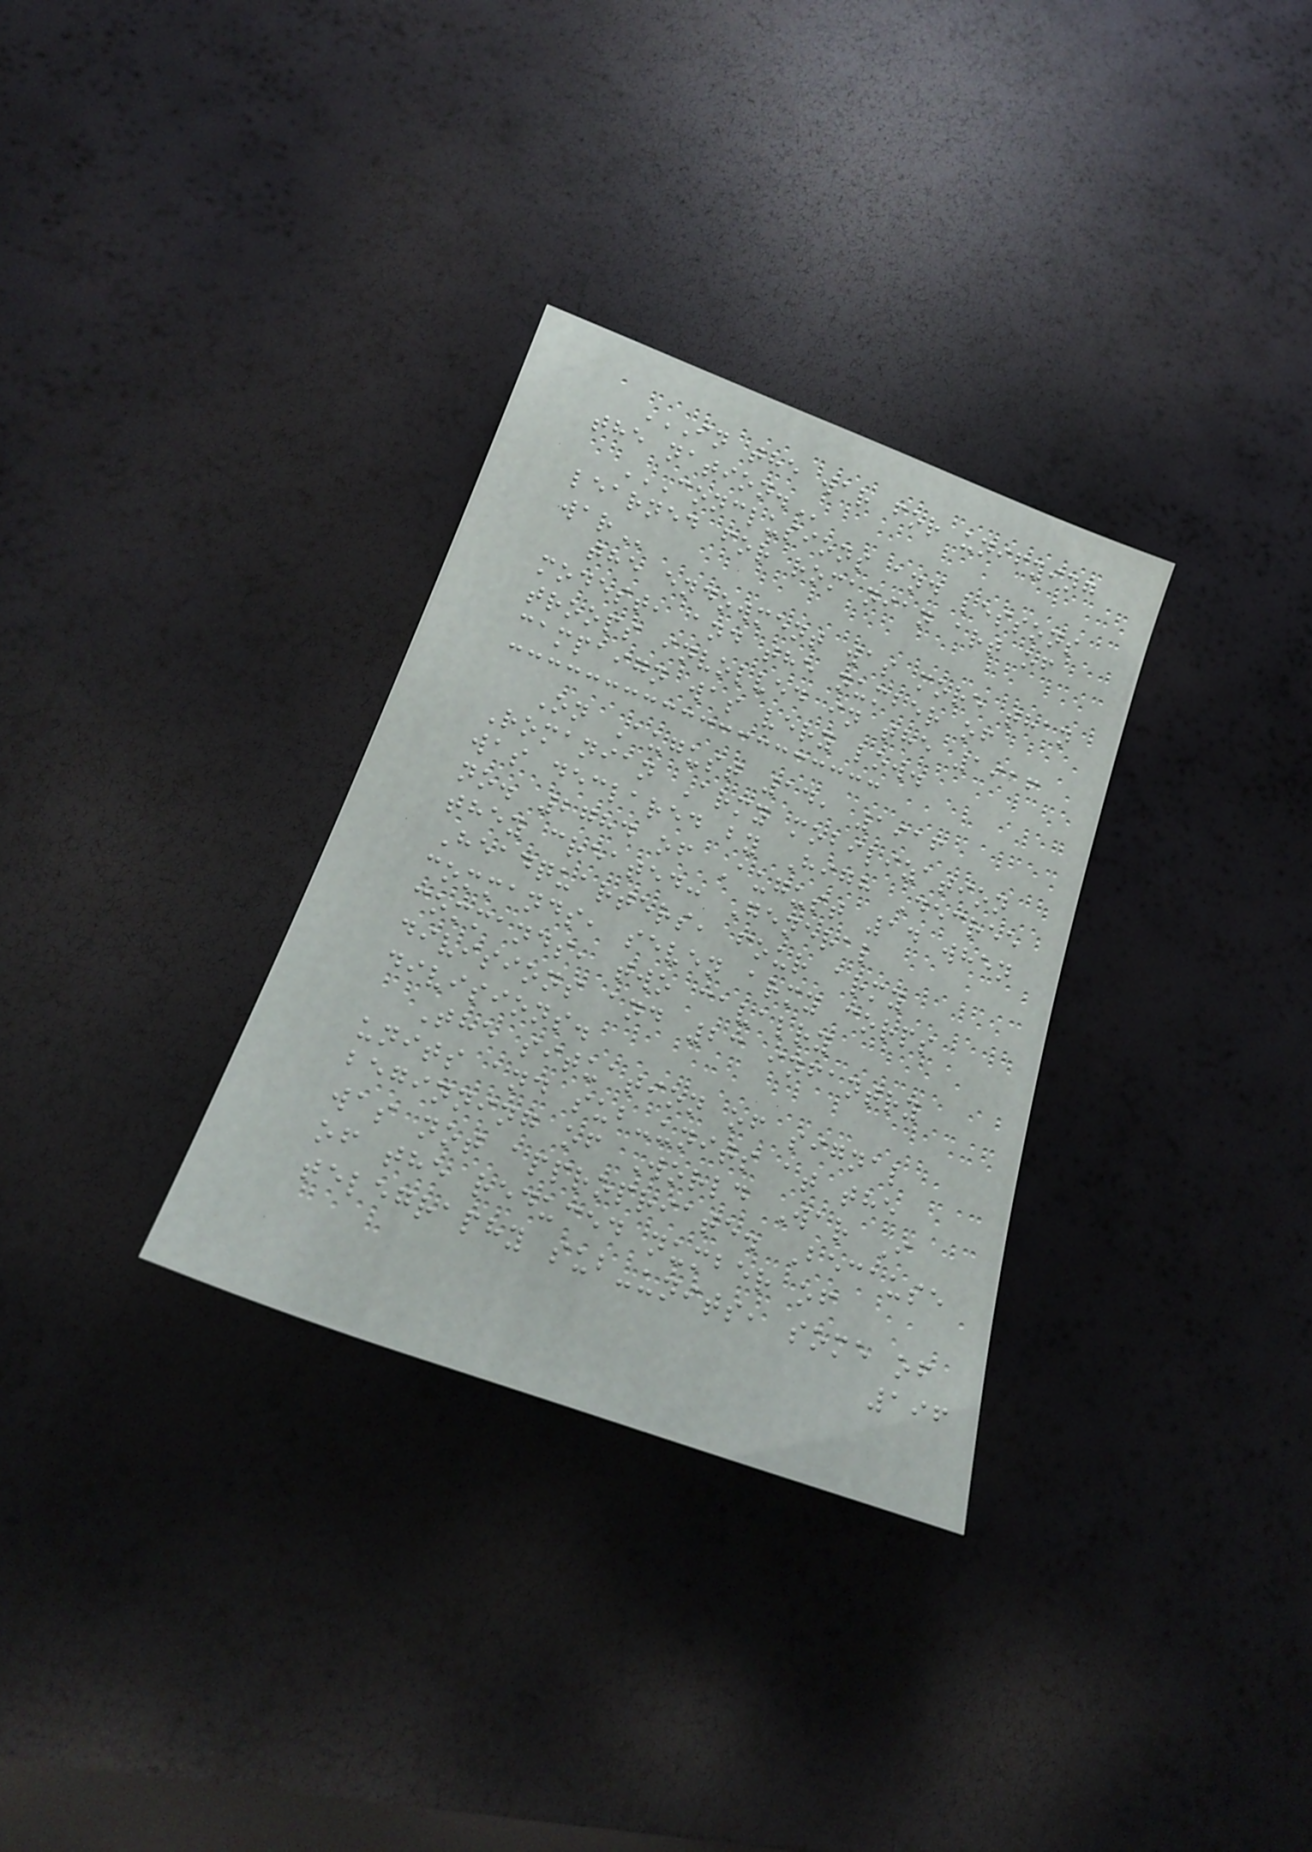IN THE WAR FOR UNIFYING
THE NATION.
CONCLUSIONS AND LESSONS
LEARNED FOR ROMANIAN ART OF
WAR
the endowment was more than
modest, and the number of
troops involved in the 1916
campaign was very low.
On August 14, 1916
Romanian Army mobilization
was declared by High Decree
no. 2784 of August 14 when
they created: General
Headquarters, four army
commands, seven army corps
commands, two cavalry
divisions and 23 infantry
divisions.
The situation of signal
units and sub-units at the
beginning of World War I
was not appropriate. Because
of the reduced number of
telegraphy sub-units, some of
196
